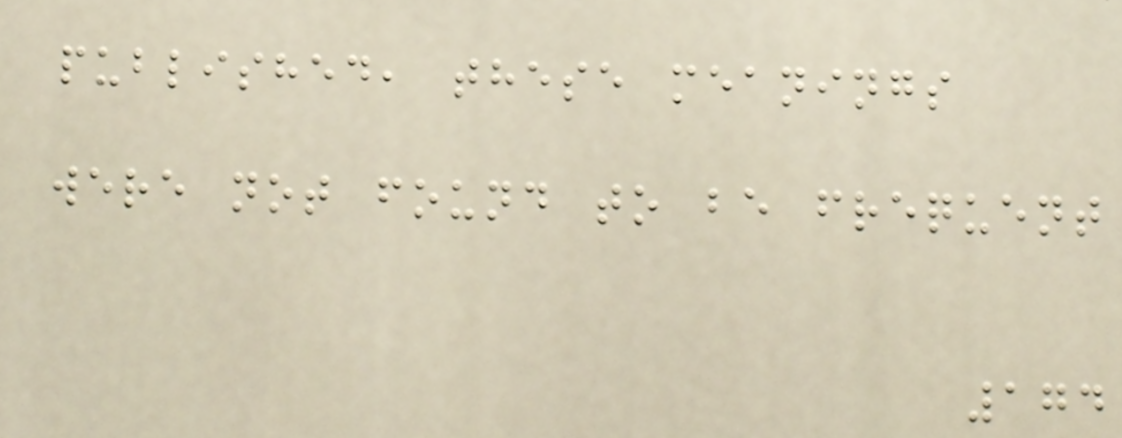published, these meanings
were not found to be frequent
174
